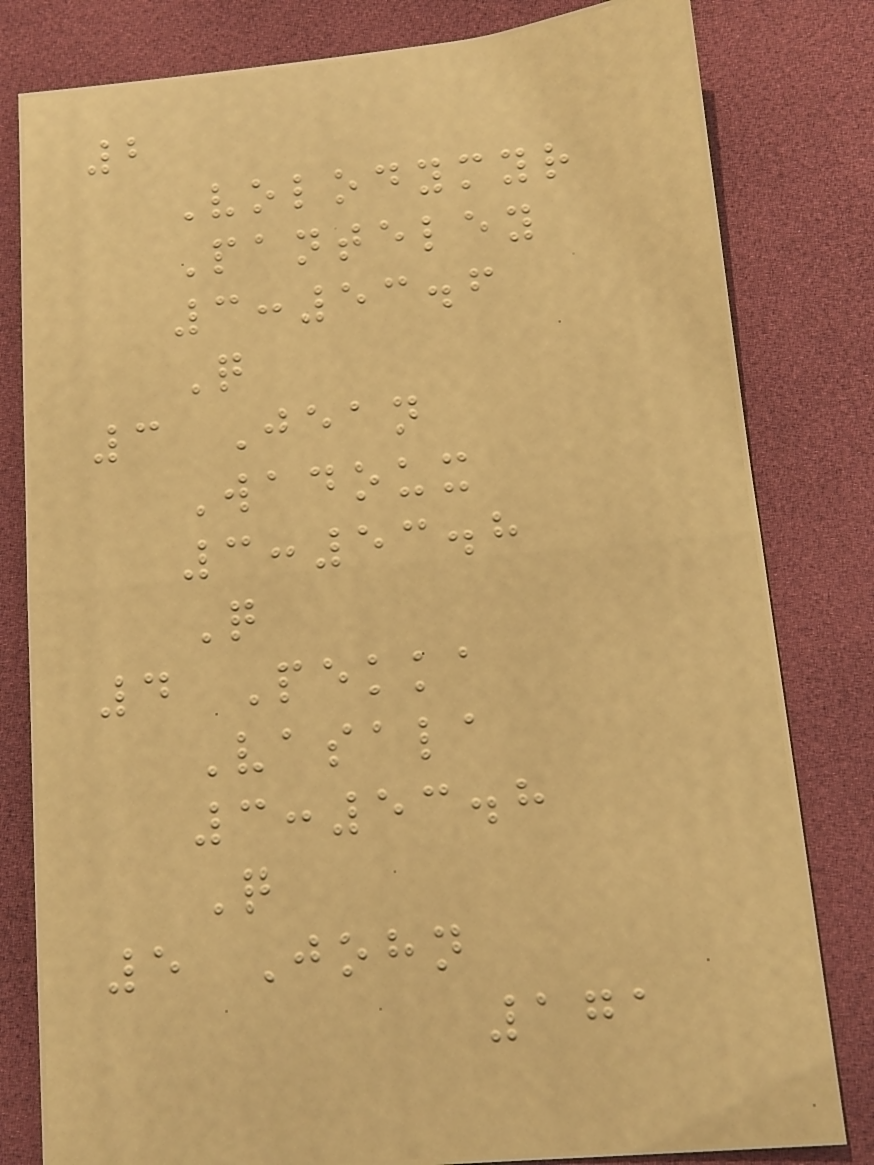2
Volodymyr
Panteley
3:53.6
Q
3 Jean
Wadoux
3:53.8
Q
4 Pekka
Vasala
3:53.8
Q
5 John
171
